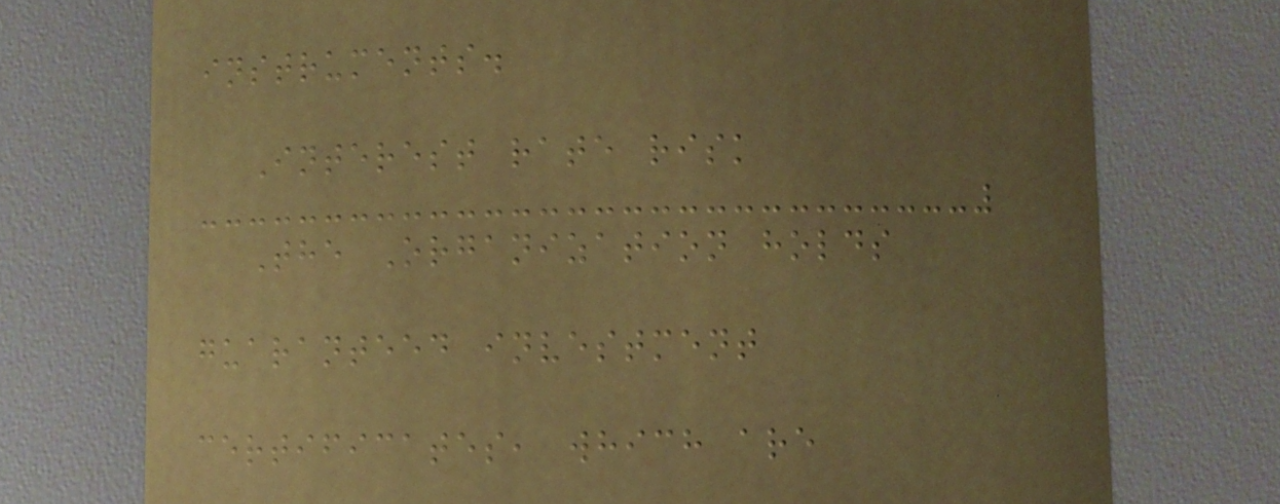instruments.
Interest rate risk
The Organization holds
guaranteed investment
certificates, which are
